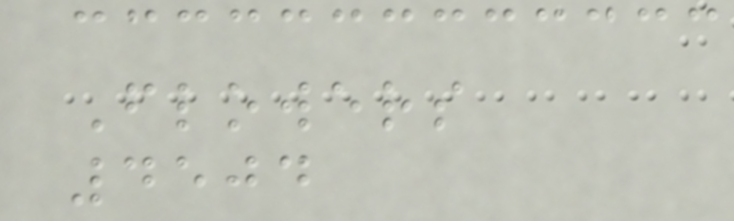Flowers
4504
